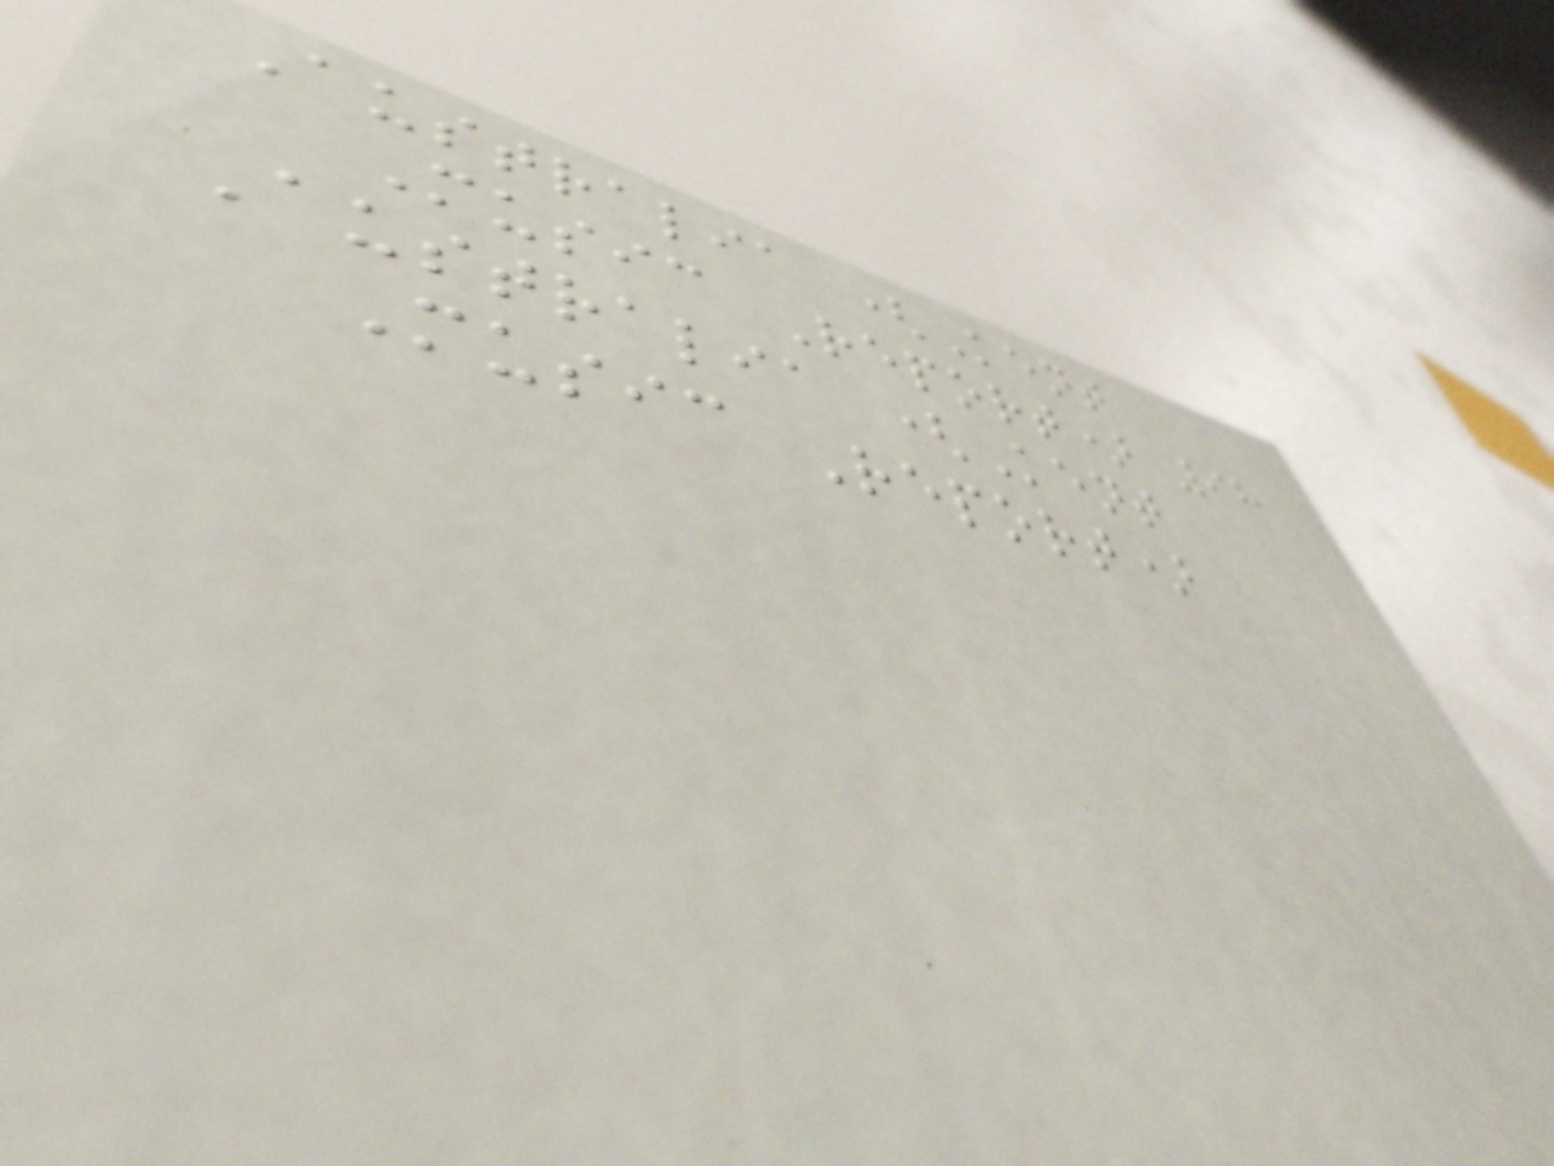Australia (Kent
Music Report) 98
Australia (Kent
Music Report)
